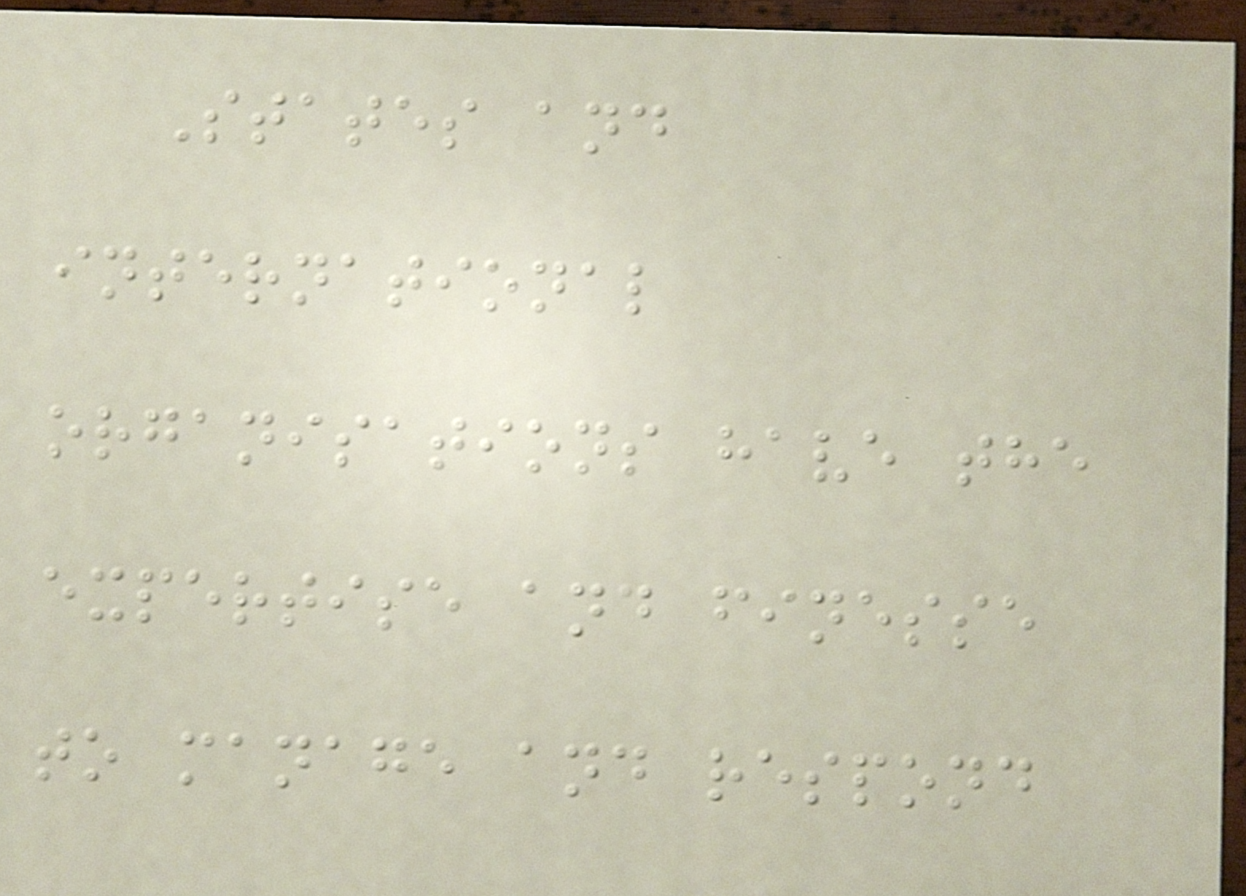States and
international
organisations have the
expertise and finesse
to manage and respond
